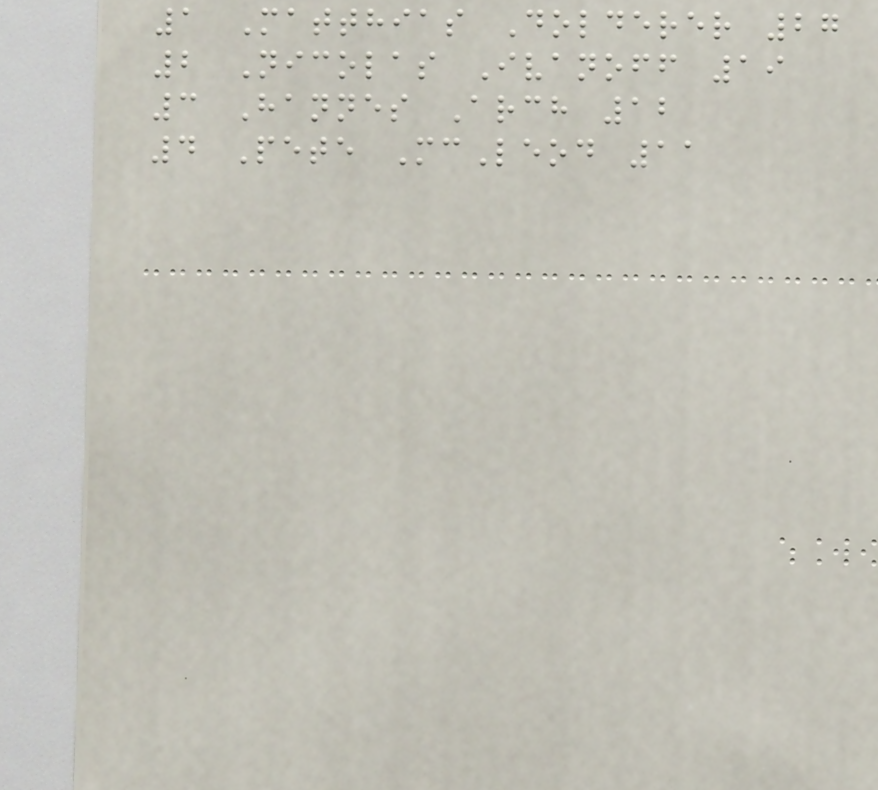1 Matthias Dolderer 27
2 Nicolas Ivanoff 19
3 Hannes Arch 12
4 Pete McLeod 11
